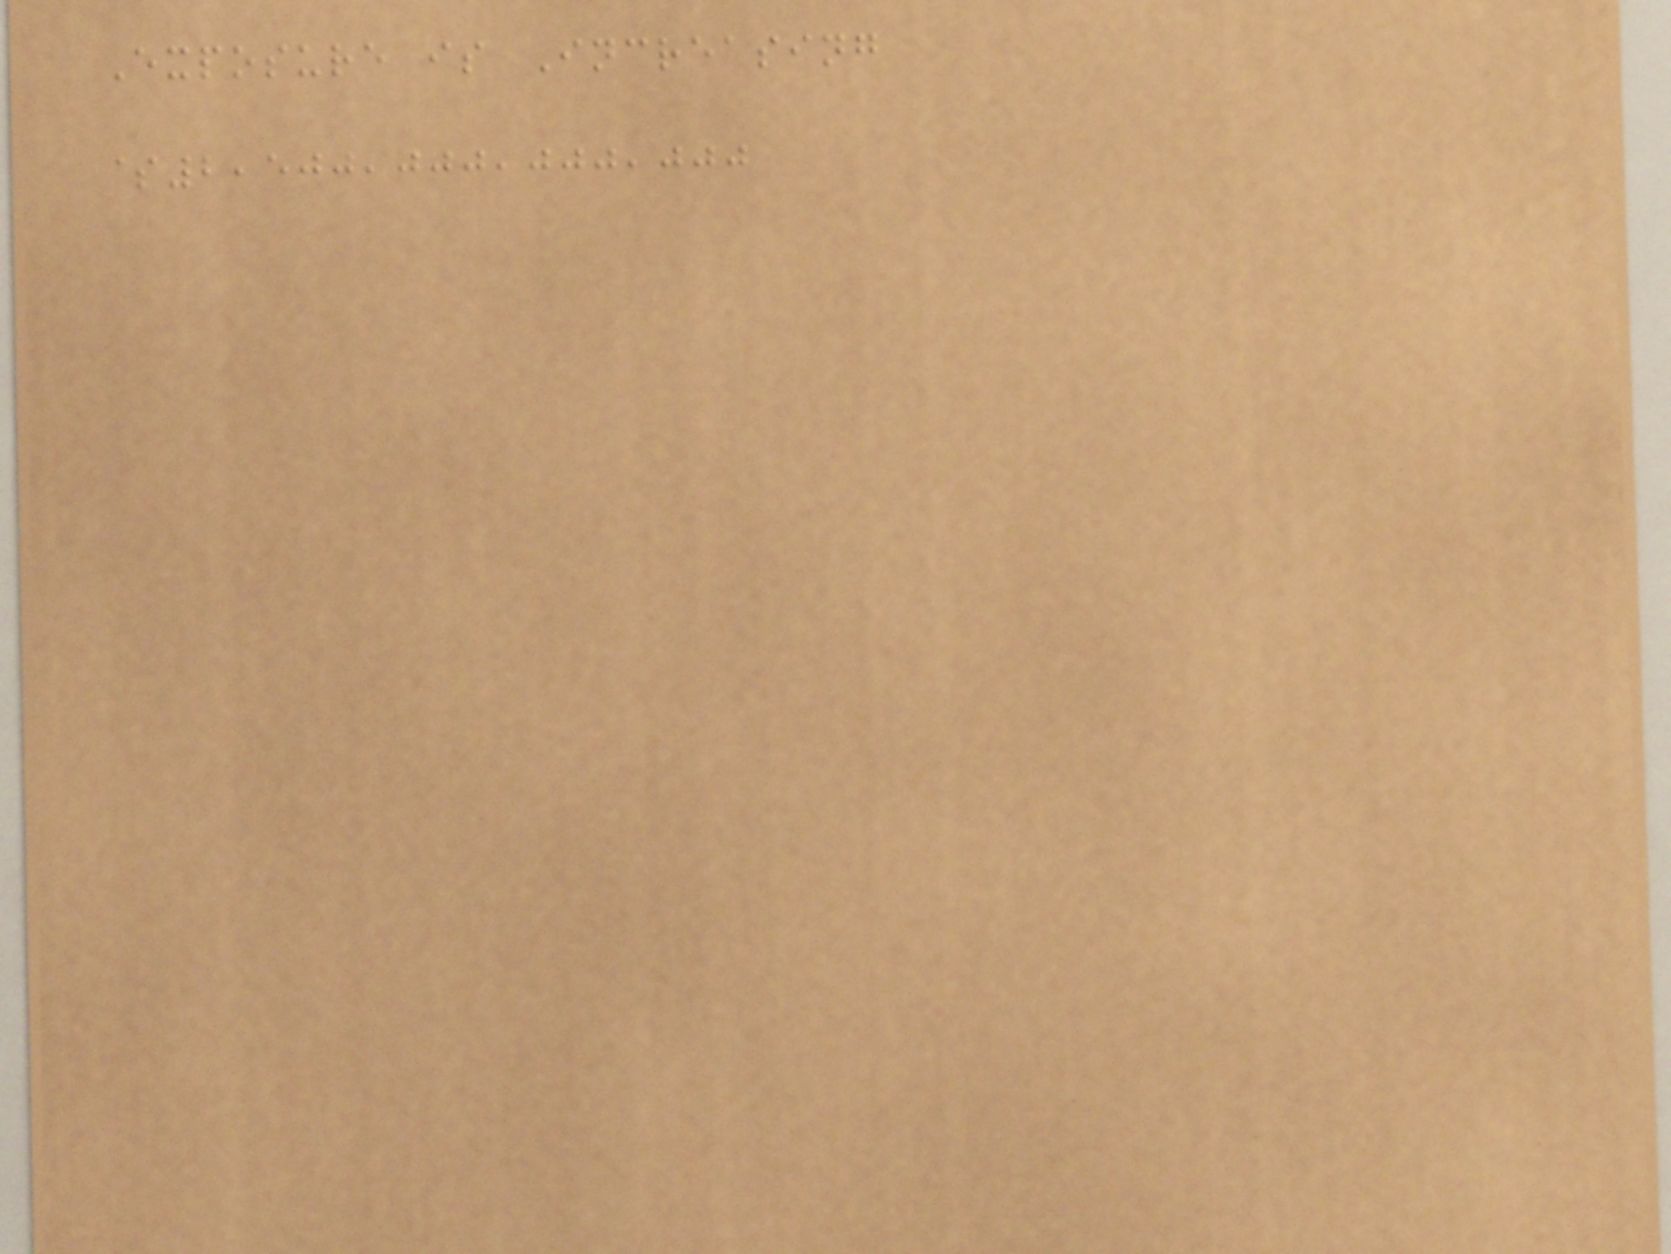Exposure is Increasing
$2,500,000,000,000
